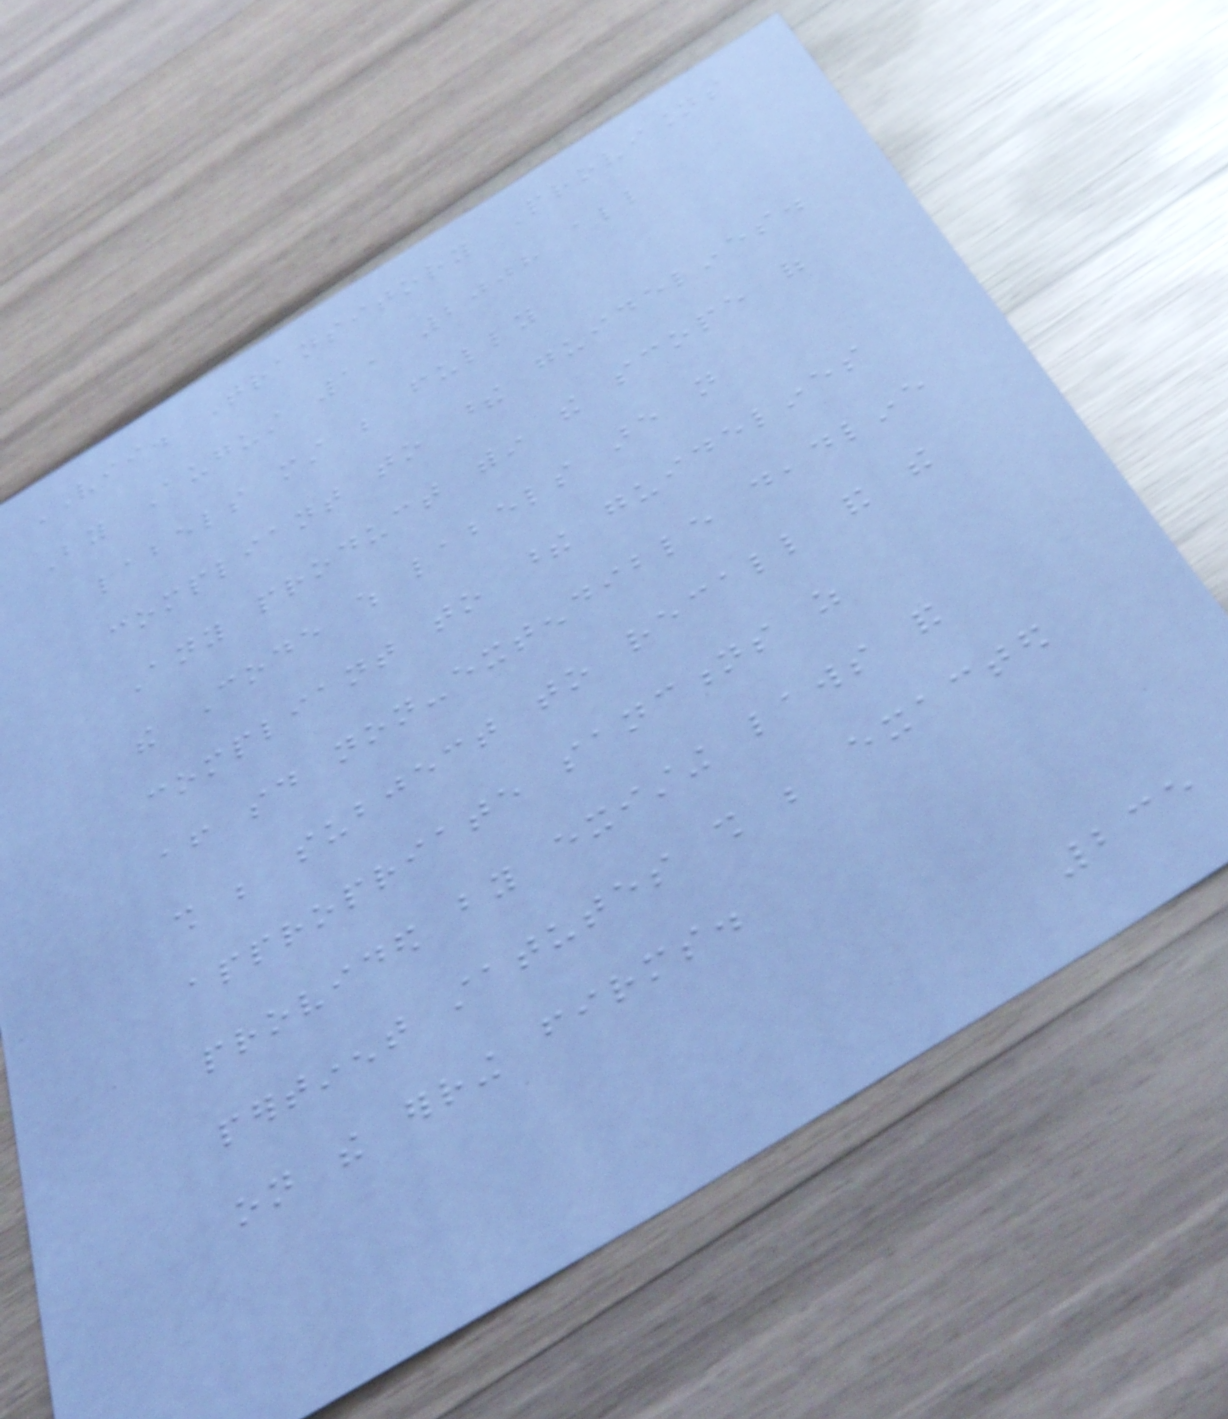VII. Transitory Provisions
By August 1, 2008 all
labels must be fully
compliant to these guidelines.
Any product within the scope of
the Code which labels are not
compliant to these guidelines
after said non-extendible deadline
shall be subject to recall and the
appropriate sanctions as
provided by existing laws and
pertinent statutes shall be exacted
on the erring firms.
235
